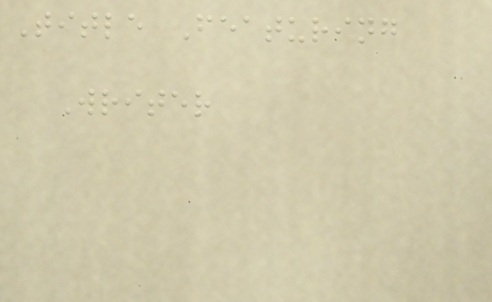Title Featuring
Writer
